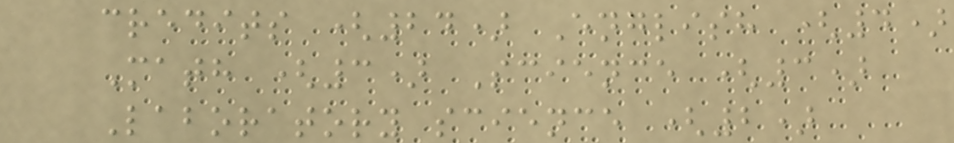credits (24) English (4)
Math (3) Science (3)
Laboratory science (2)
